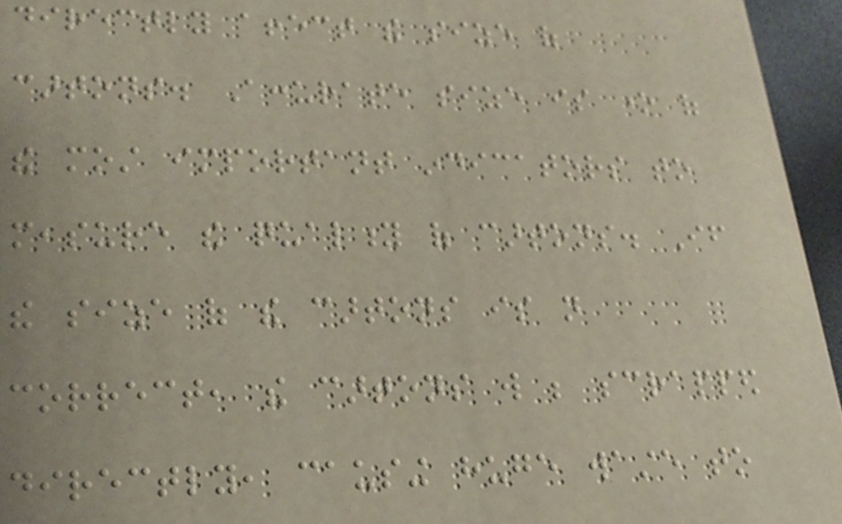directly affect the size of
cartons. Accurate size is one of
the most important indicators to
measure the quality of cartons. If
the size of the cartons is not
correct, the cartons will be scrapped
directly, causing huge waste to
